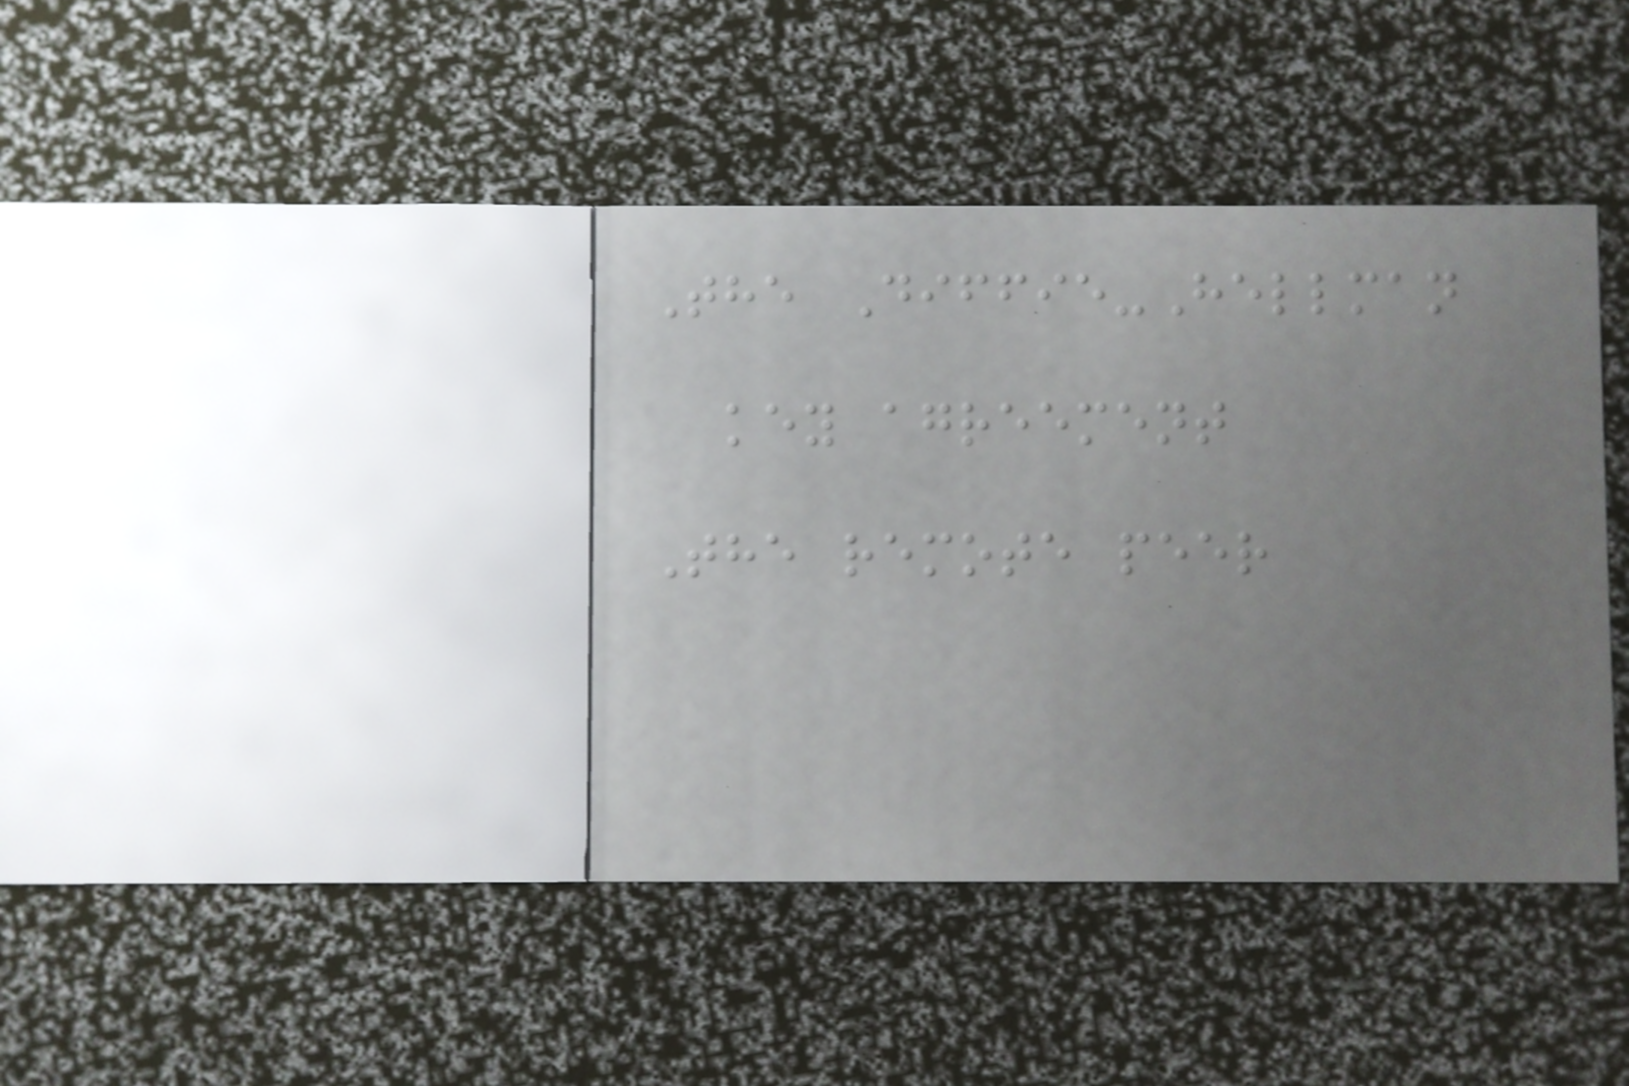The Diffie-Hellman
key agreement
The remote peer
